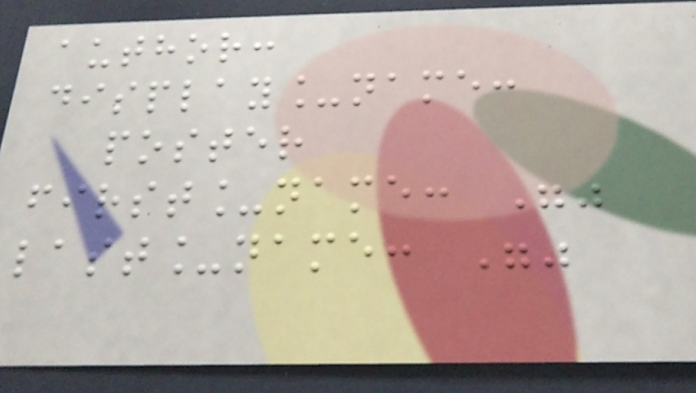author:
display_name:
poster
first_name: ""
last_name: ""
